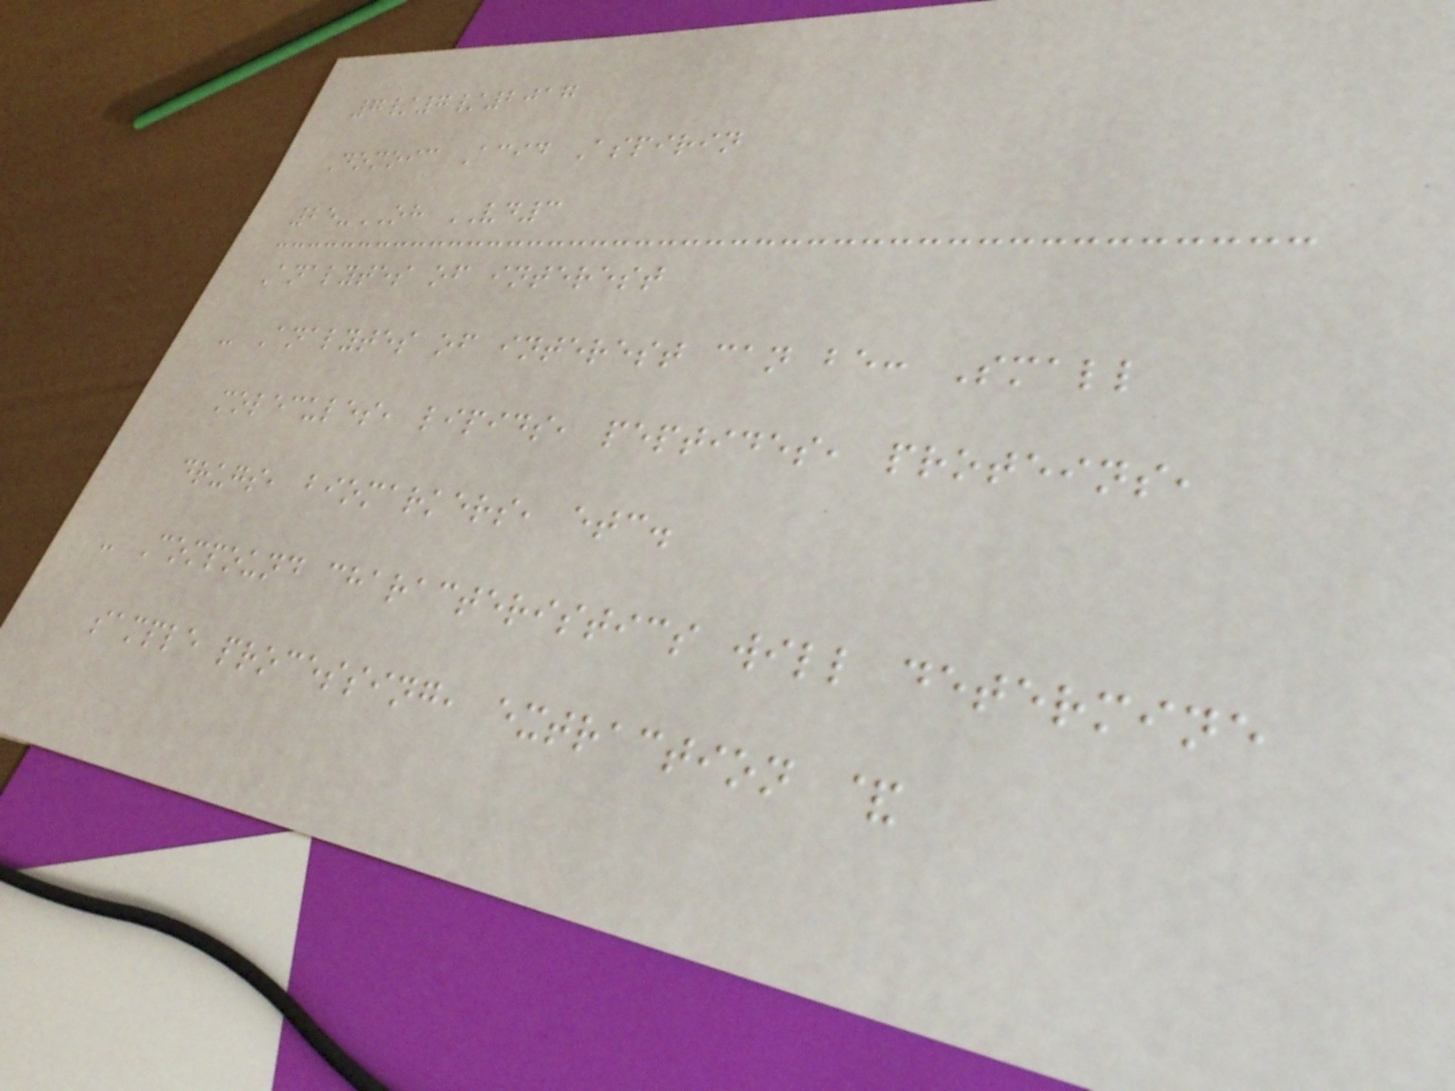7/7/2017
Domoic Acid Aspirin
25-OH VD3
Analytes of interest
- Analytes of interest can be: Small
molecules, lipids, peptides, proteins,
drugs, biomarkers, etc.
- Compound characteristics will determine
sample processing, extraction &
